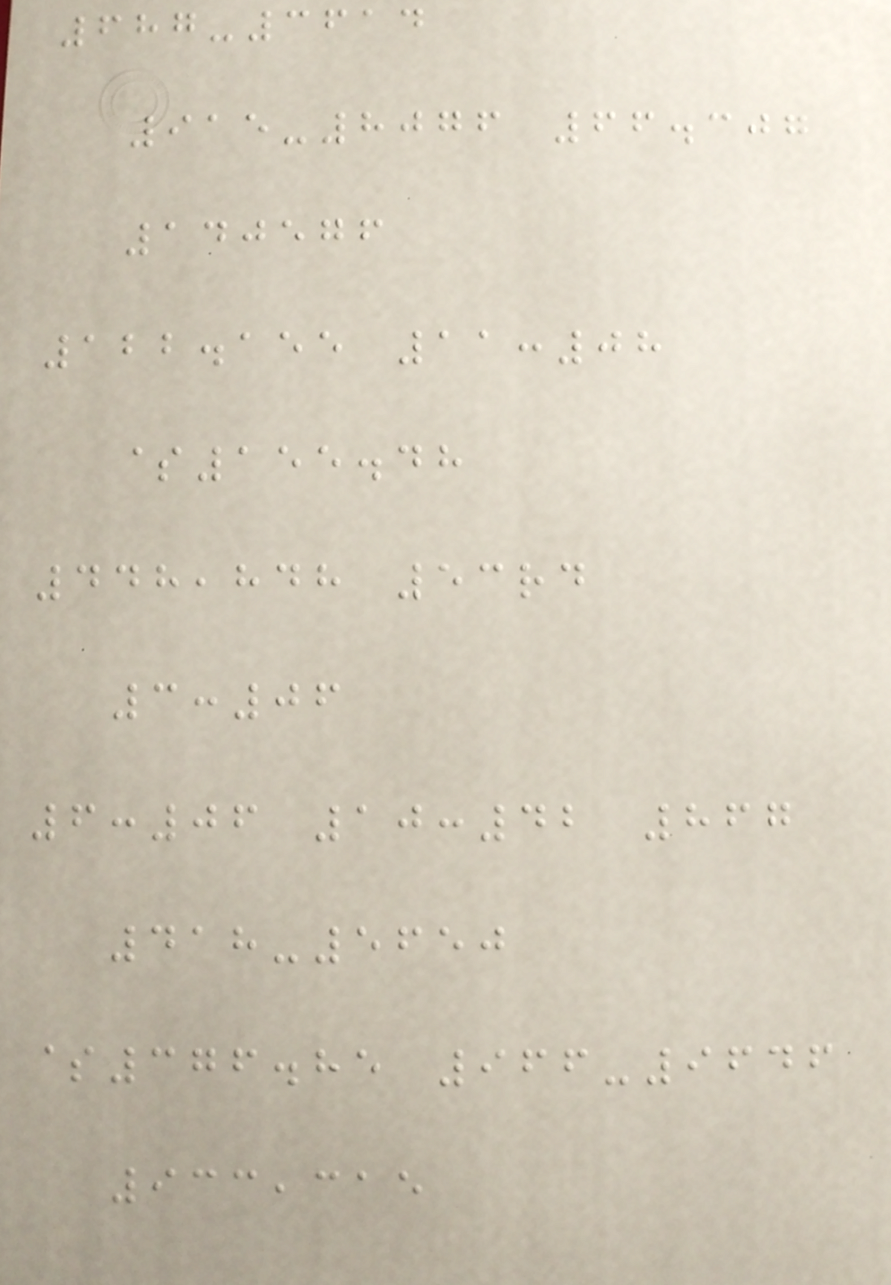687-3614
915-8076 66.307
140576
122.155 11:08
$155.48
448,848 53rd
3:06
6:06 10:42 867
418-5650
$376.85 966-9646
933,315
